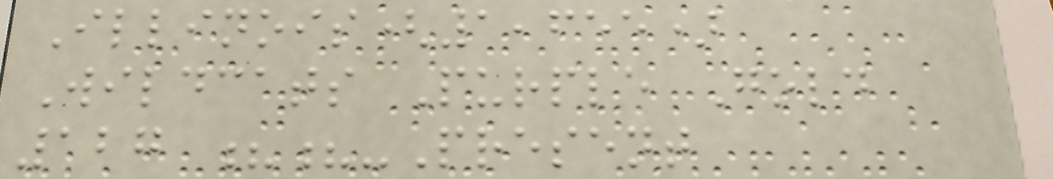Illinois(1,655)
Wildcats Purple Gold
127 ??-Present
